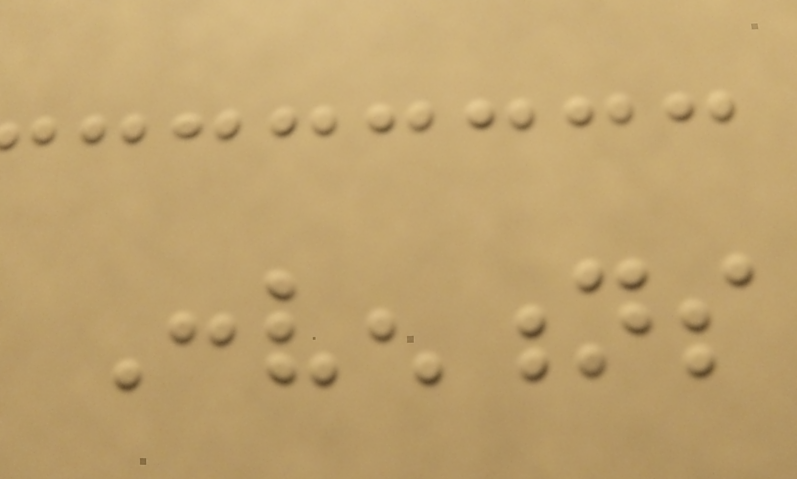Conventions
